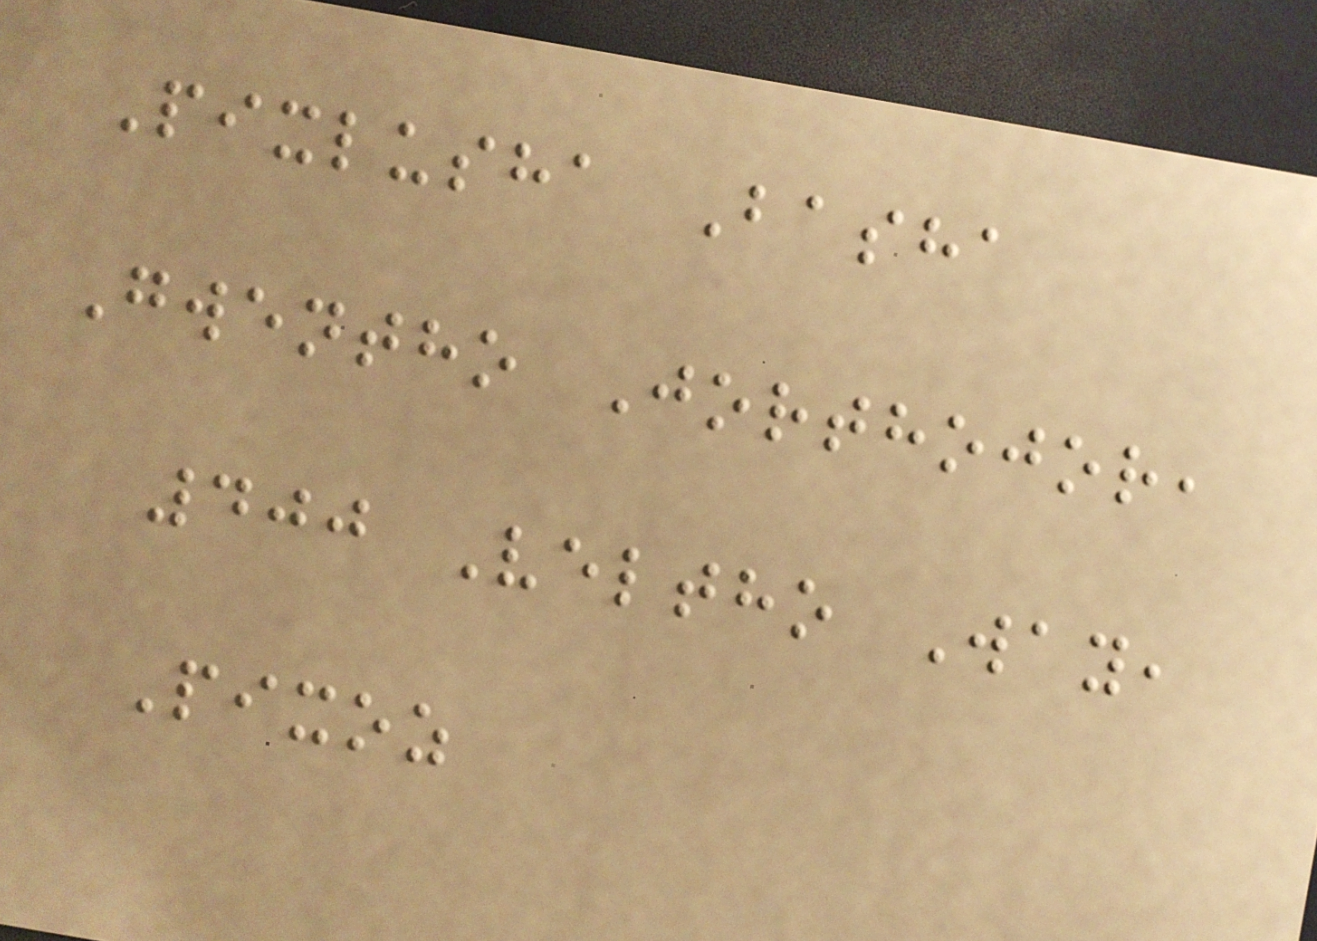Pixlusha Basha
Gwentho Jorthojor,
400 Veltho Way,
Pixoz
